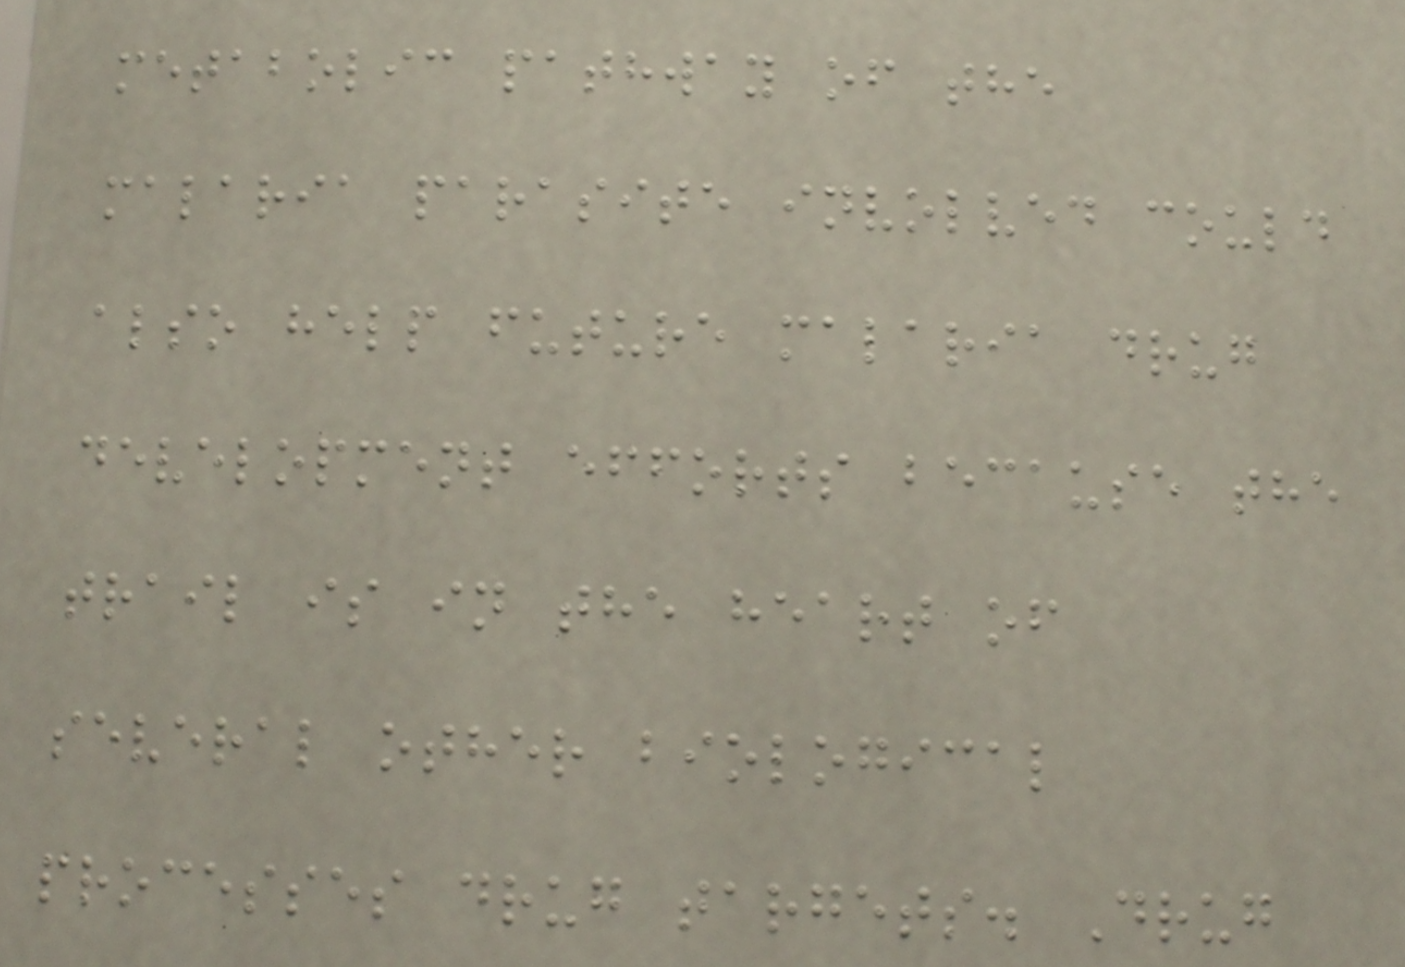metabolic pathway of the
malaria parasite involved could
also help future malaria drug
development efforts because the
trail is in the heart of
several other biological
processes drug targets. Drug
